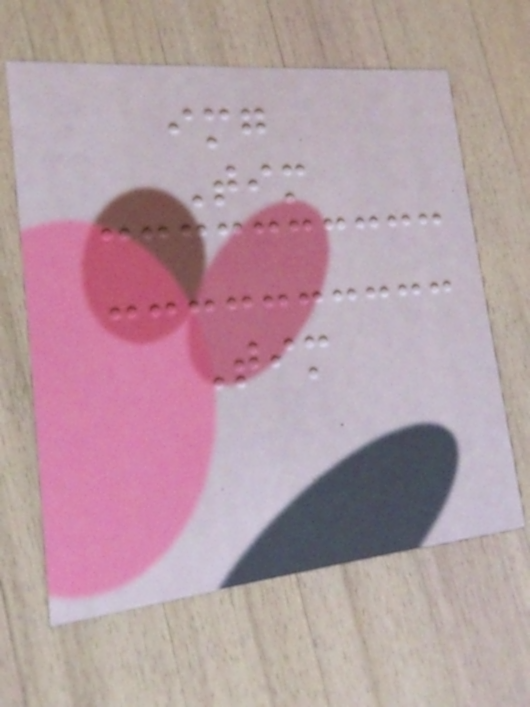img
Tim
Tim
